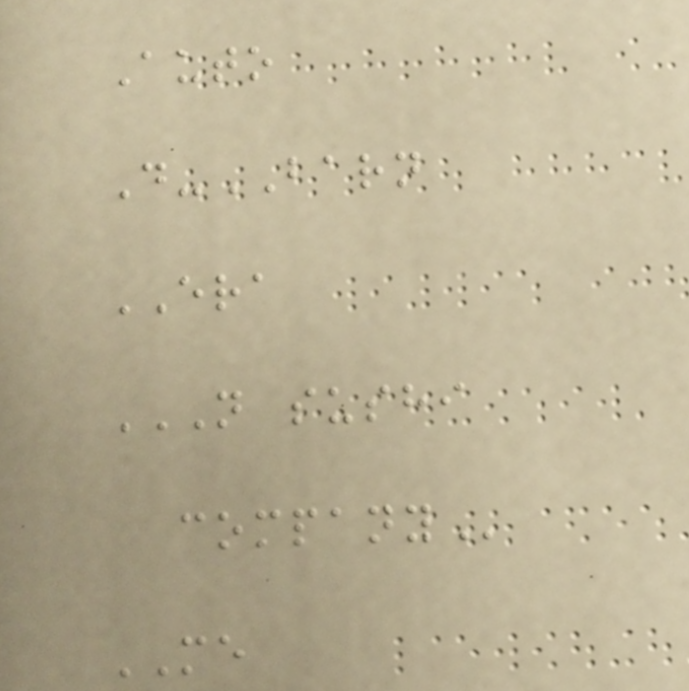Auto
D-BARN
ERA
N SUSHI
COMPANY
ME
